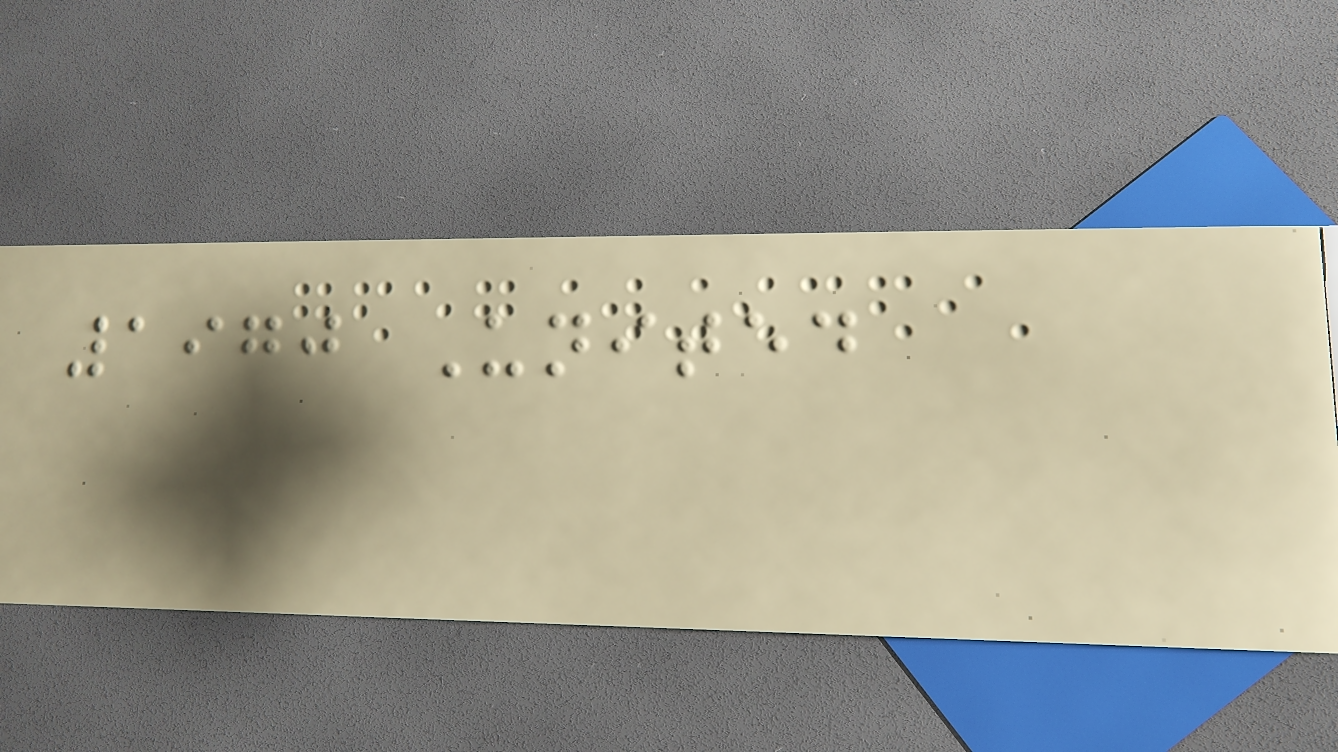1970 United
